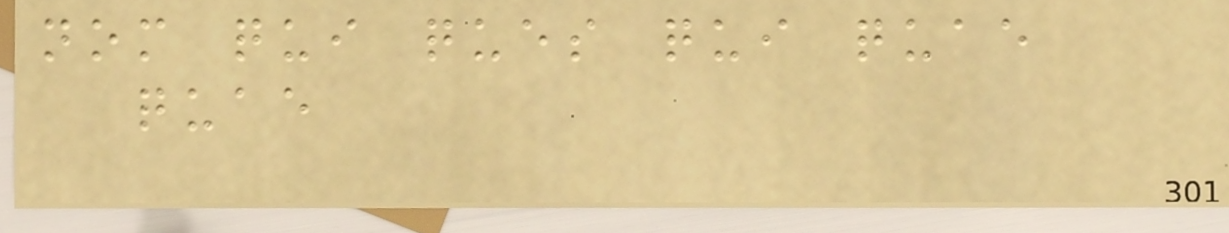nom qui ques qui quae
quae
